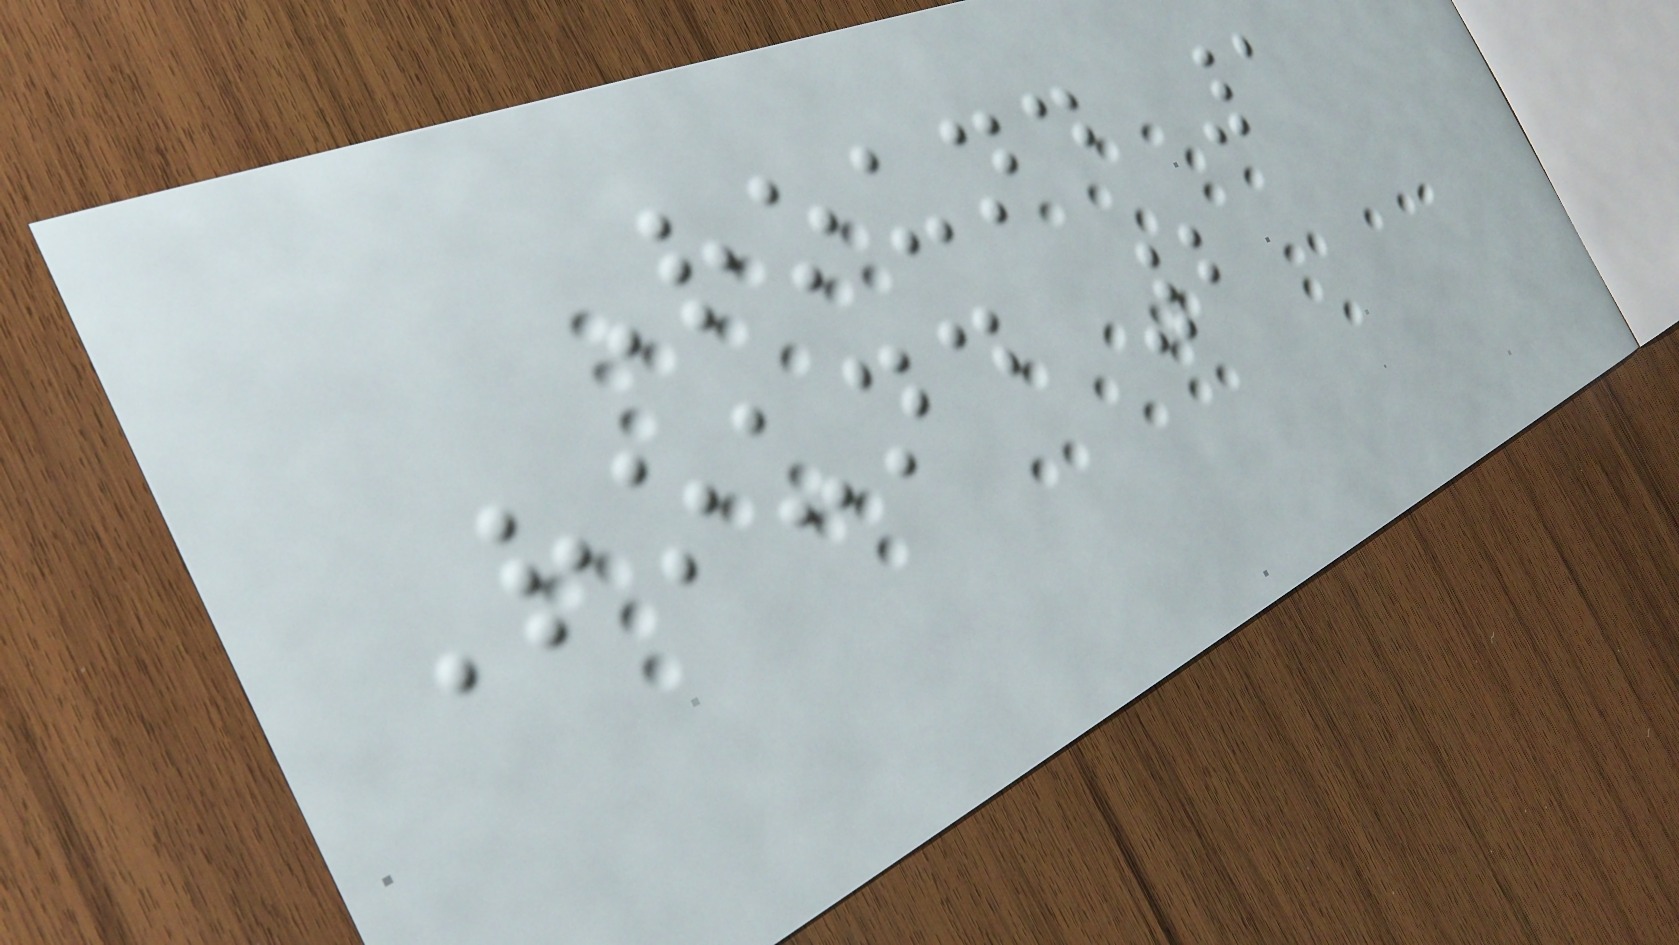Round 1
Round 2
